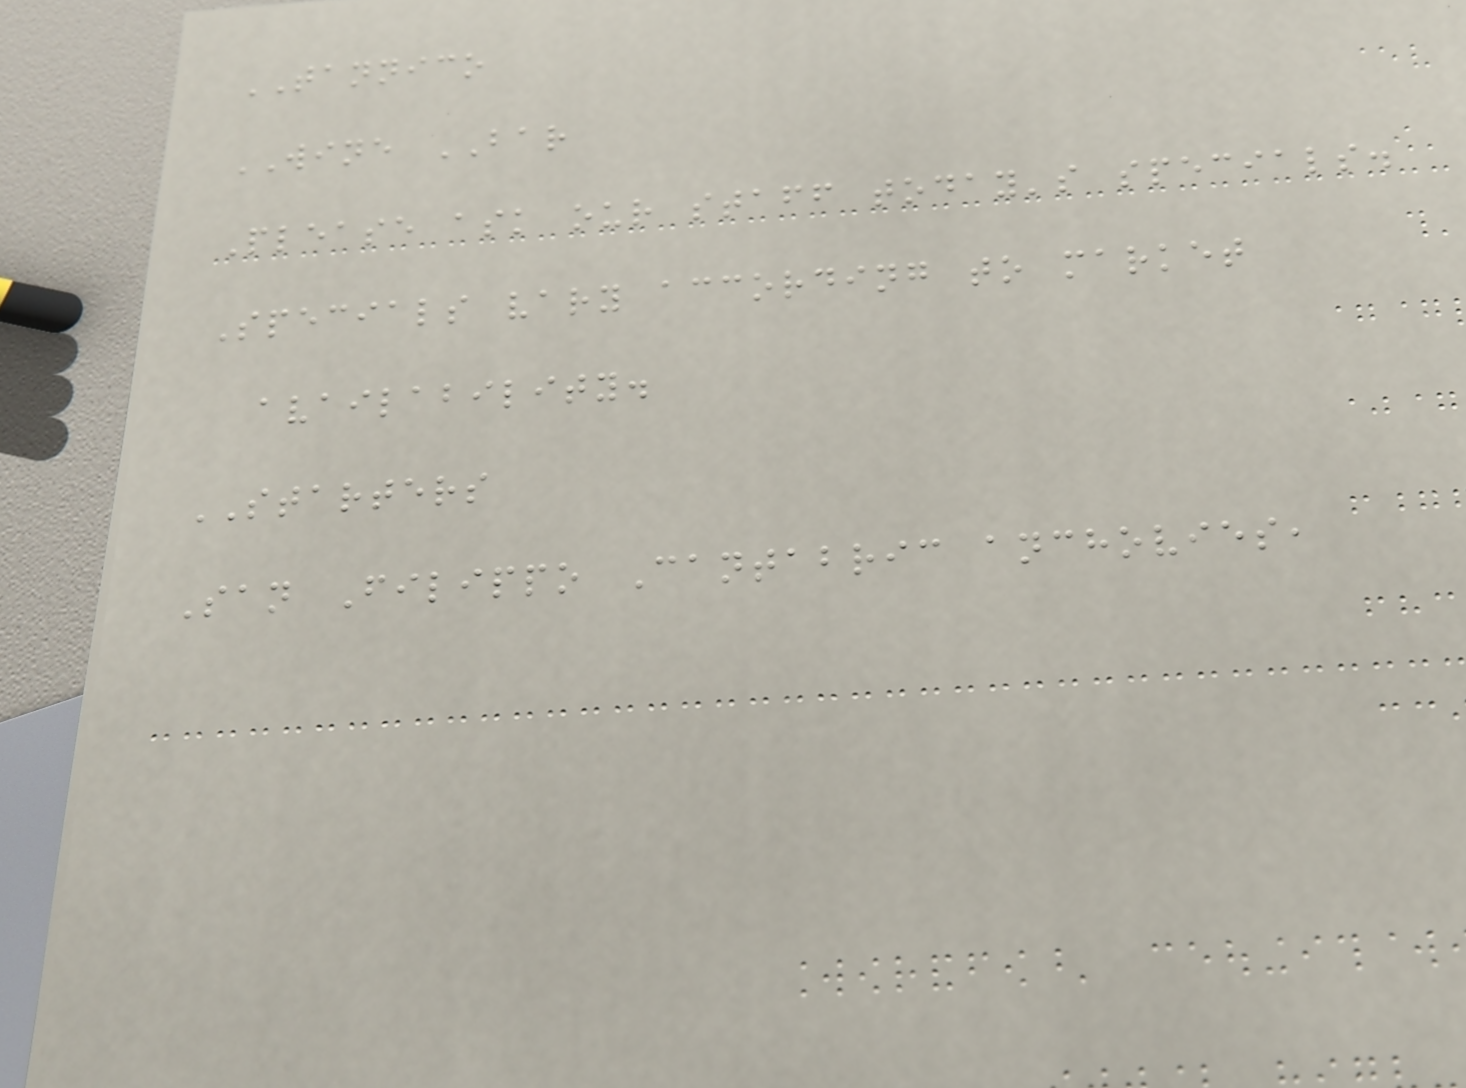TANNICO
WINE BAR
Please ask our staff today's specials.
Specials vary according to market
availability.
STARTERS
San Filippo Cantabric anchovies,
